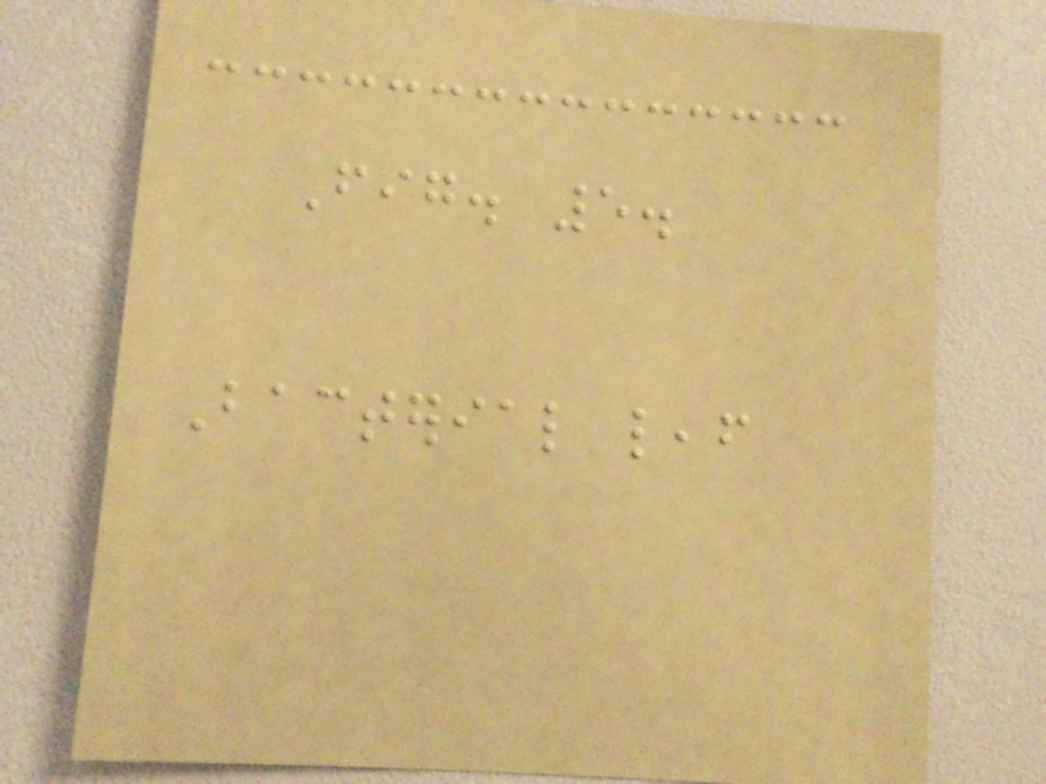Fig. 5.
Bacterial leaf
